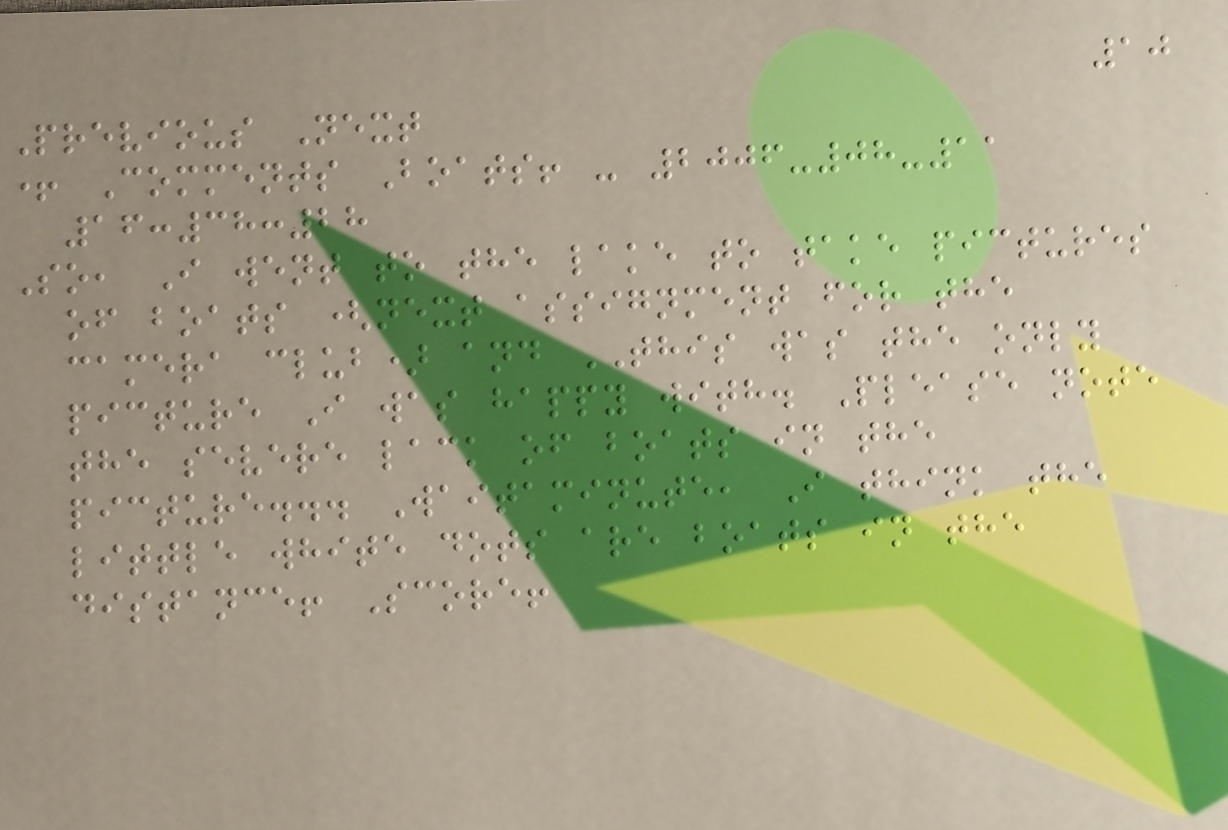10
Previous Next
+ Comments Boats! - 2006-08-11
16:38:28
So, I went to the lake to take pictures
of boats (next assignment for the
camera club) and THIS was the only
picture I was happy with. Please note
the severe lack of boats in the
picture... Waitaminute, I think the
little white dots are boats in the
distance! Score!
